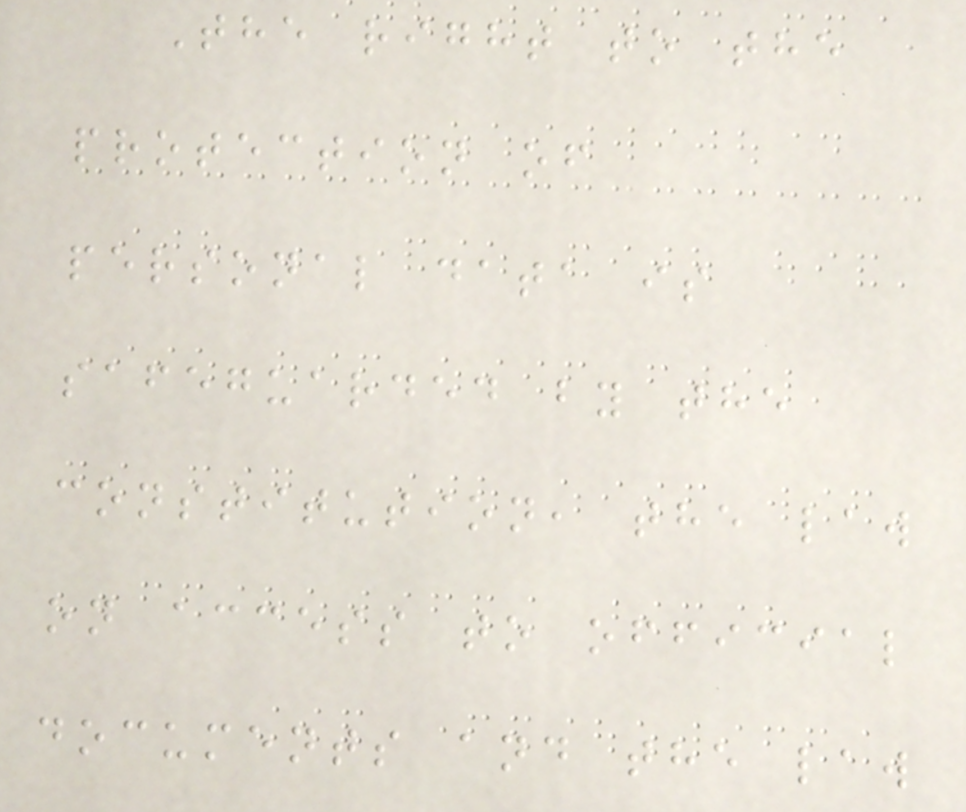The right to the
protection of
personal data is
safeguarded by the
constitution, the law
on access to official
documents and the law
